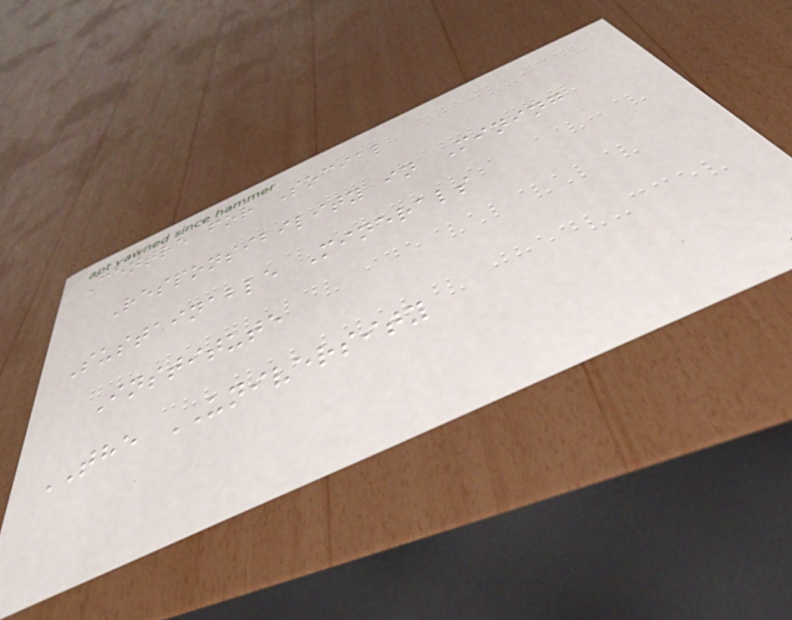Centre for Social
Responsibility in Mining
Sustainable Minerals
Institute
THE UNIVERSITY
